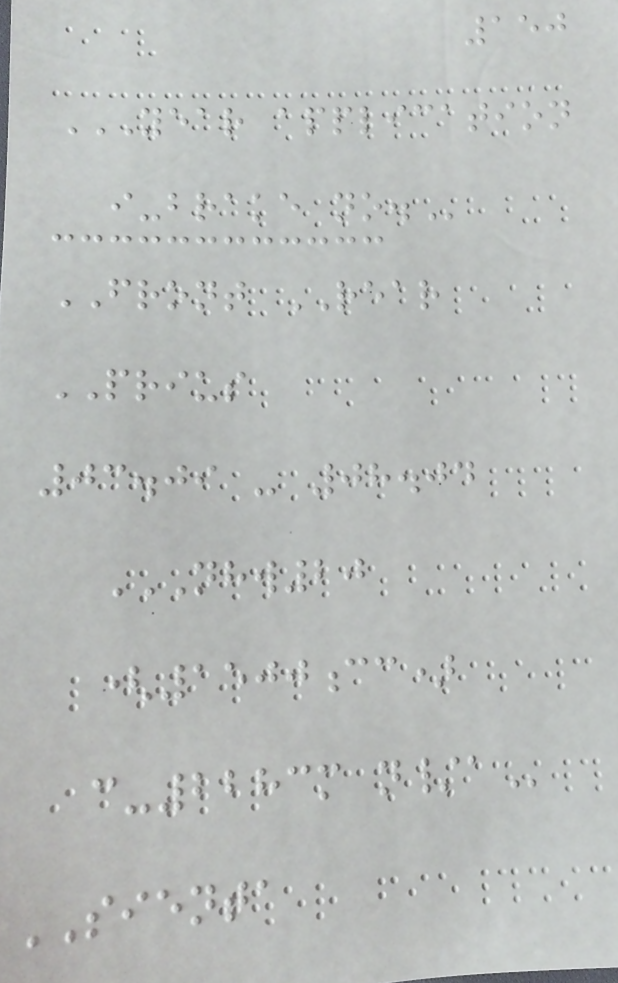150
YEAR APPLICATION
I-BRAKE NO.
FRONT REAR
PRIUS
03.09 - 08.04
NHW20
(1500CC)
C-2283M N/A
SIENTA
